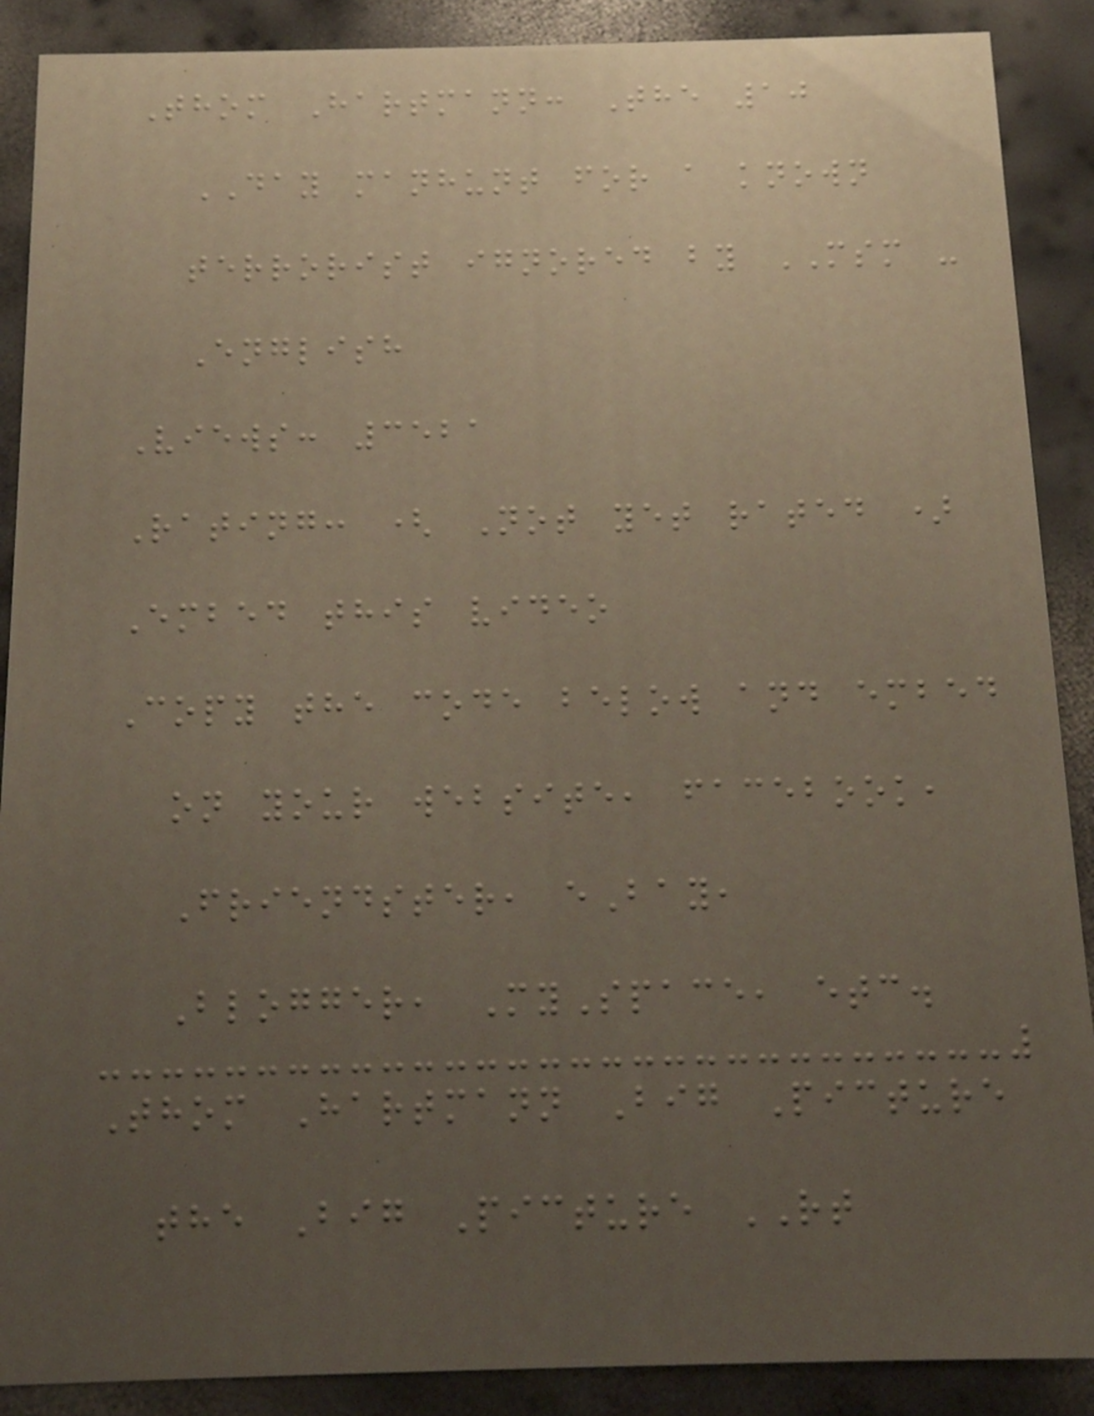Thom Hartmann: The 10
DAY manhunt for a known
terrorist ignored by MSM -
English
Views: 3521
Rating: ( Not yet rated )
Embed this video
Copy the code below and embed
on your website, facebook,
Friendster, eBay,
Blogger, MySpace, etc.
Thom Hartmann Big Picture
the Big Picture RT
